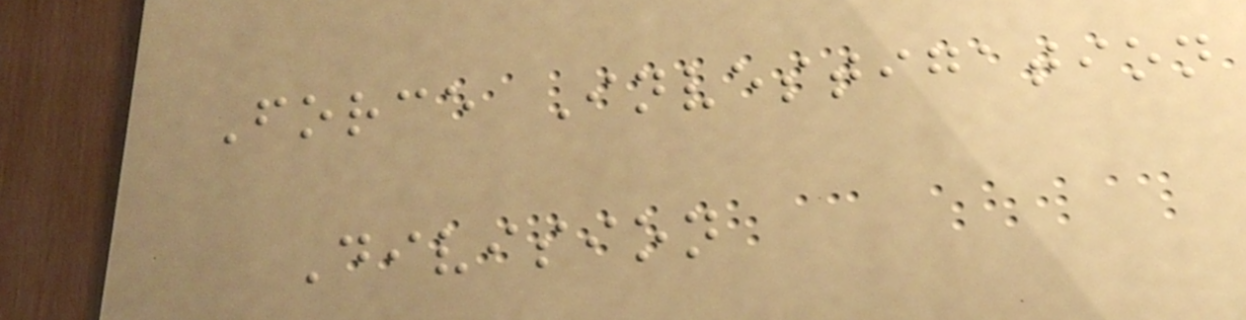Force Investigation
Division
